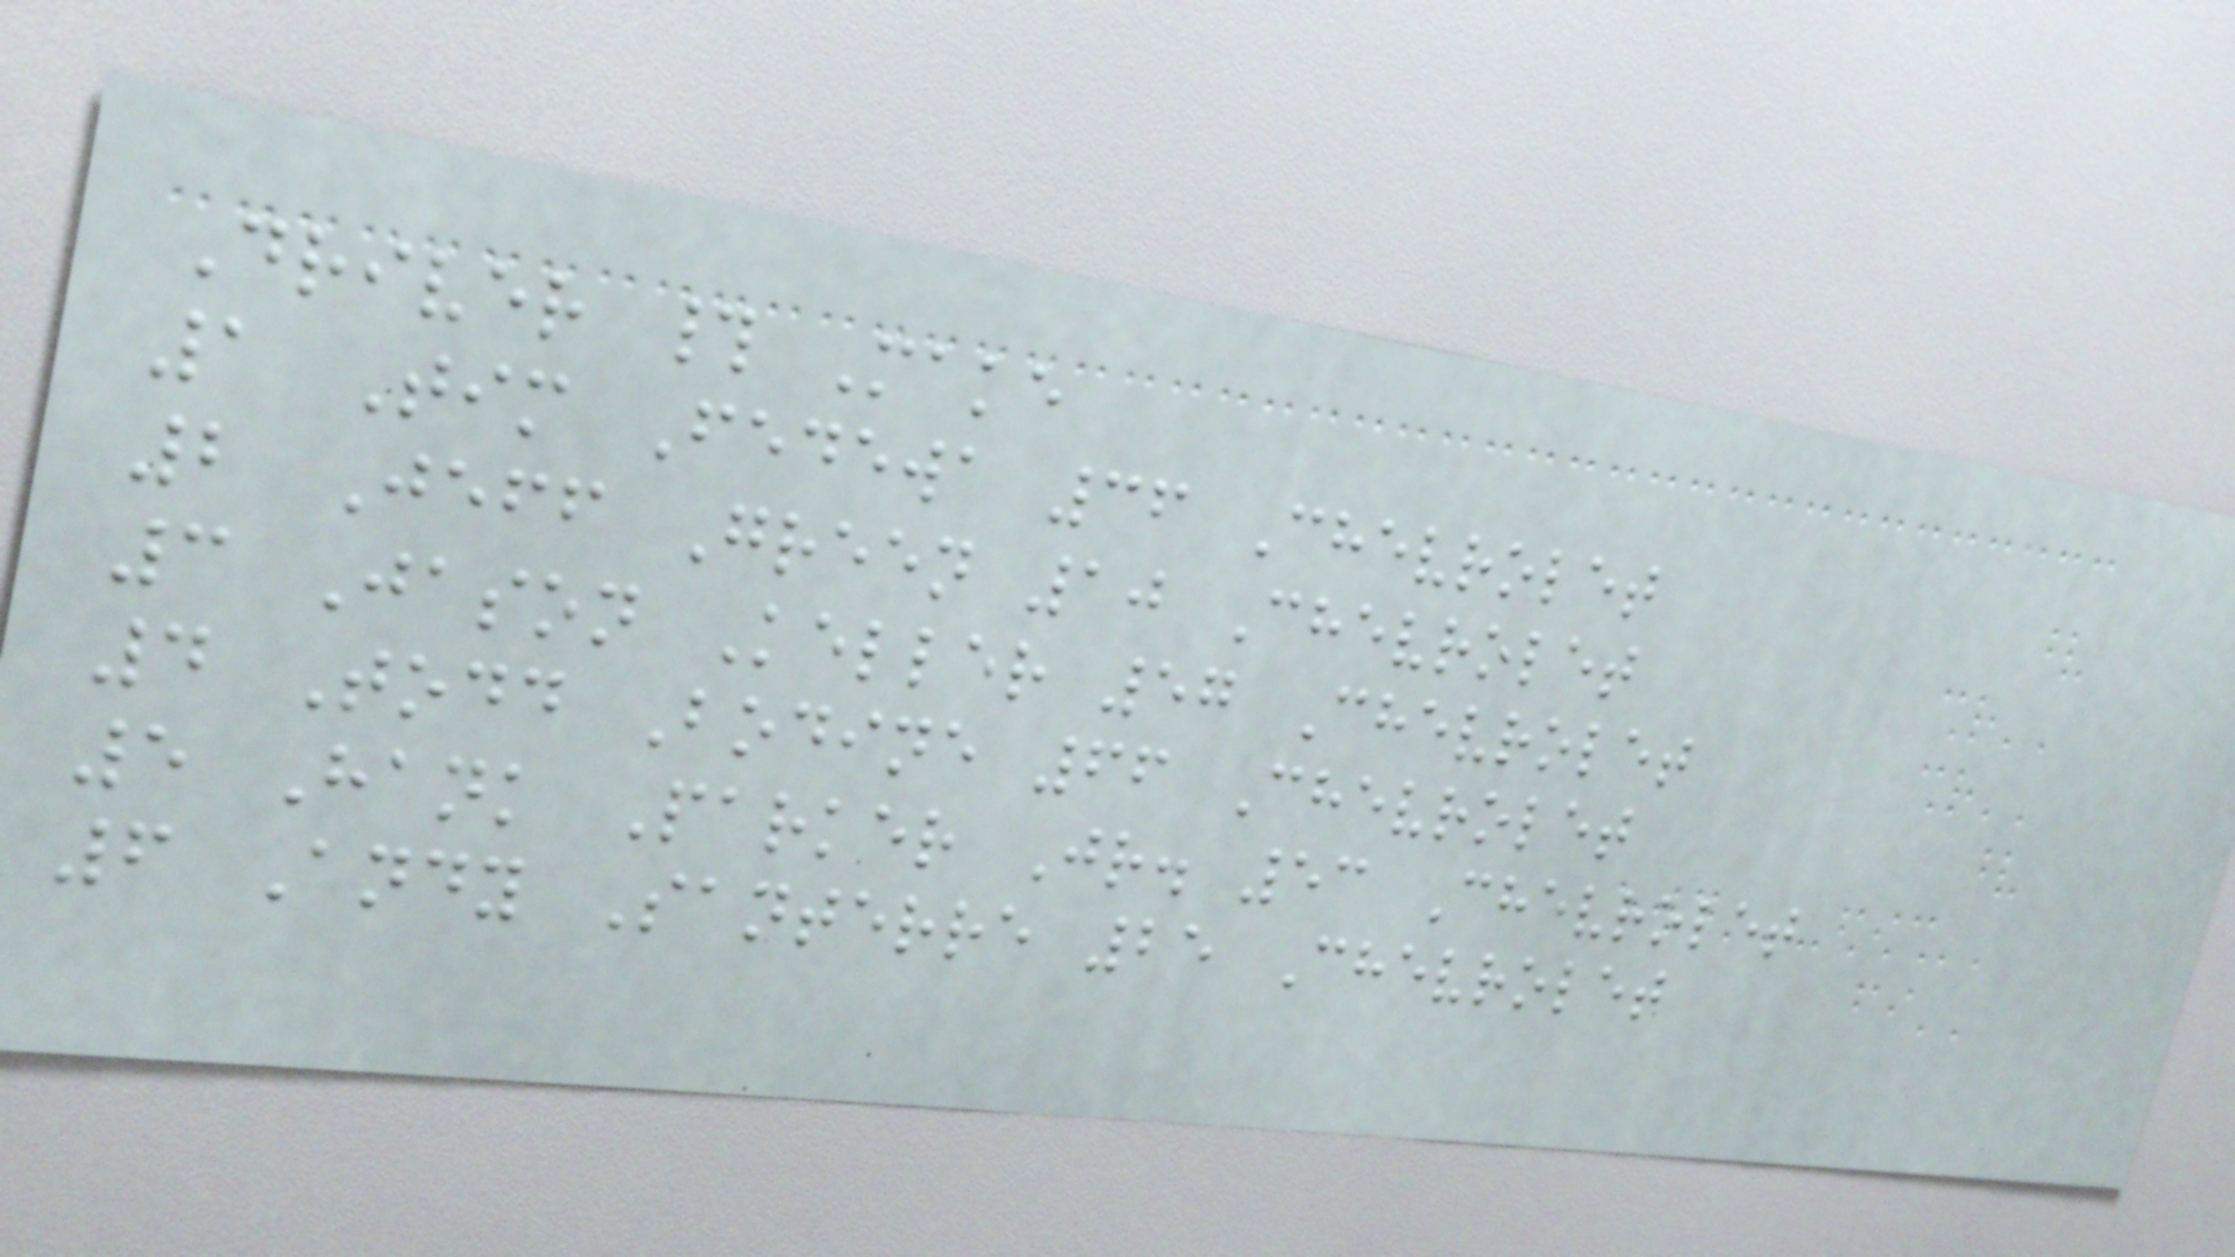Driver # Make
1 Tim Fedewa 36 Chevrolet
2 Jeff Green 10 Chevrolet
3 Jason Keller 57 Chevrolet
4 Todd Bodine 66 Chevrolet
5 Hank Parker Jr. 53 Chevrolet
6 Andy Santerre 25 Chevrolet
